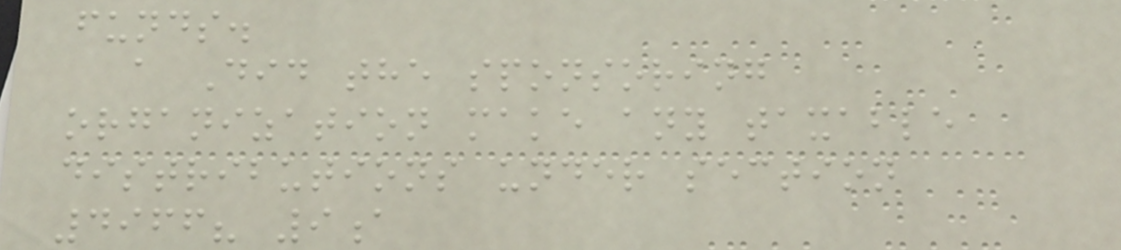funds.
a Did the sponsoring
organization make any taxable
distributions under section
4966? 9a
